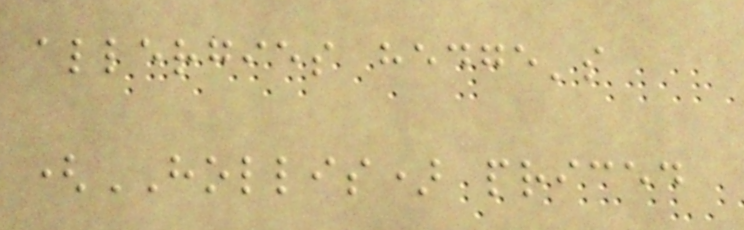allergies hedge's
(HOLLIS) priced
